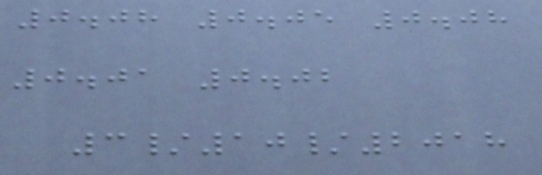0.08 0.05 0.08
0.01 0.02
3/10/2018
